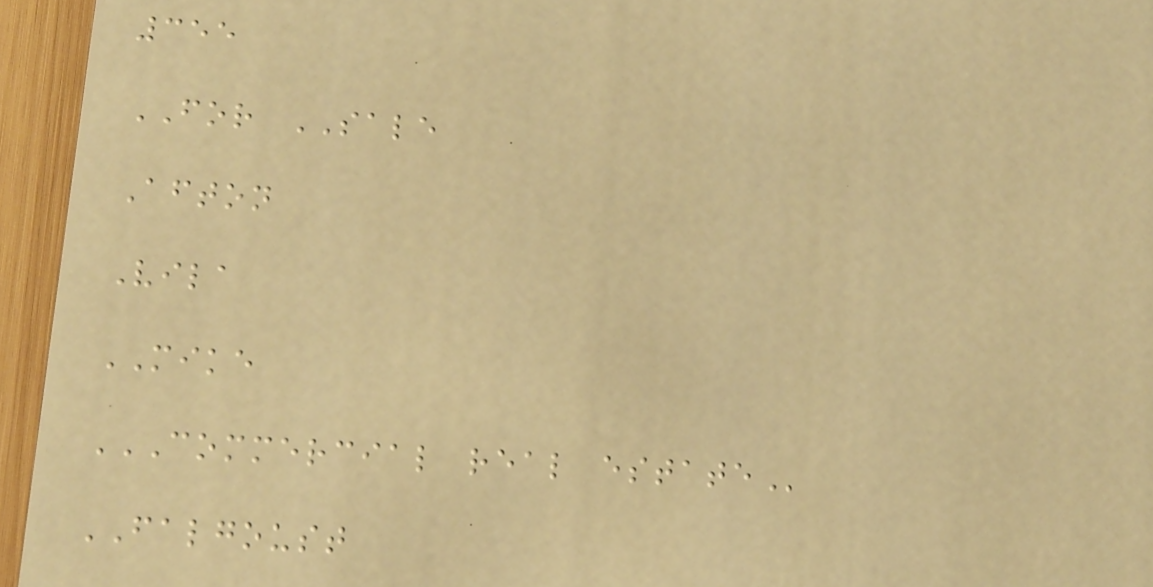355
FOR SALE
Afton
Vila
MIKE
COMMERCIAL REAL ESTATE
FALGOUST
